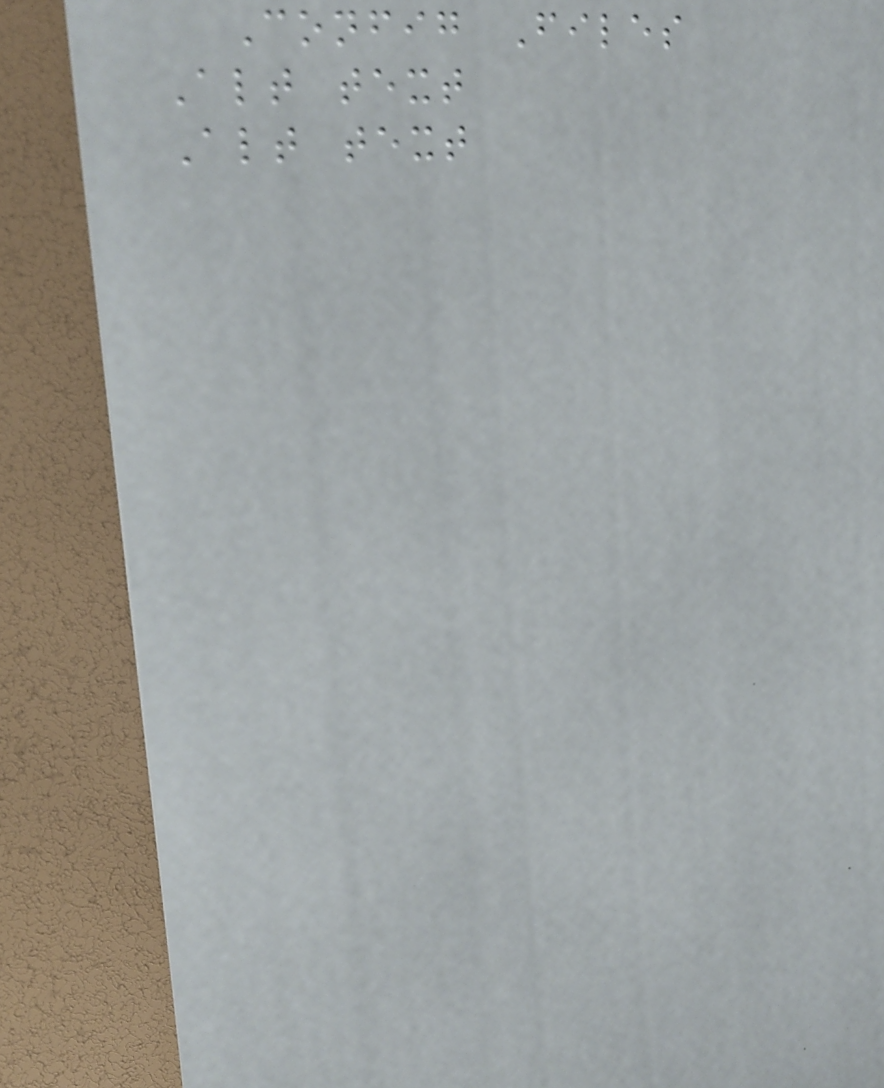Config Files
Alt text
Alt text
